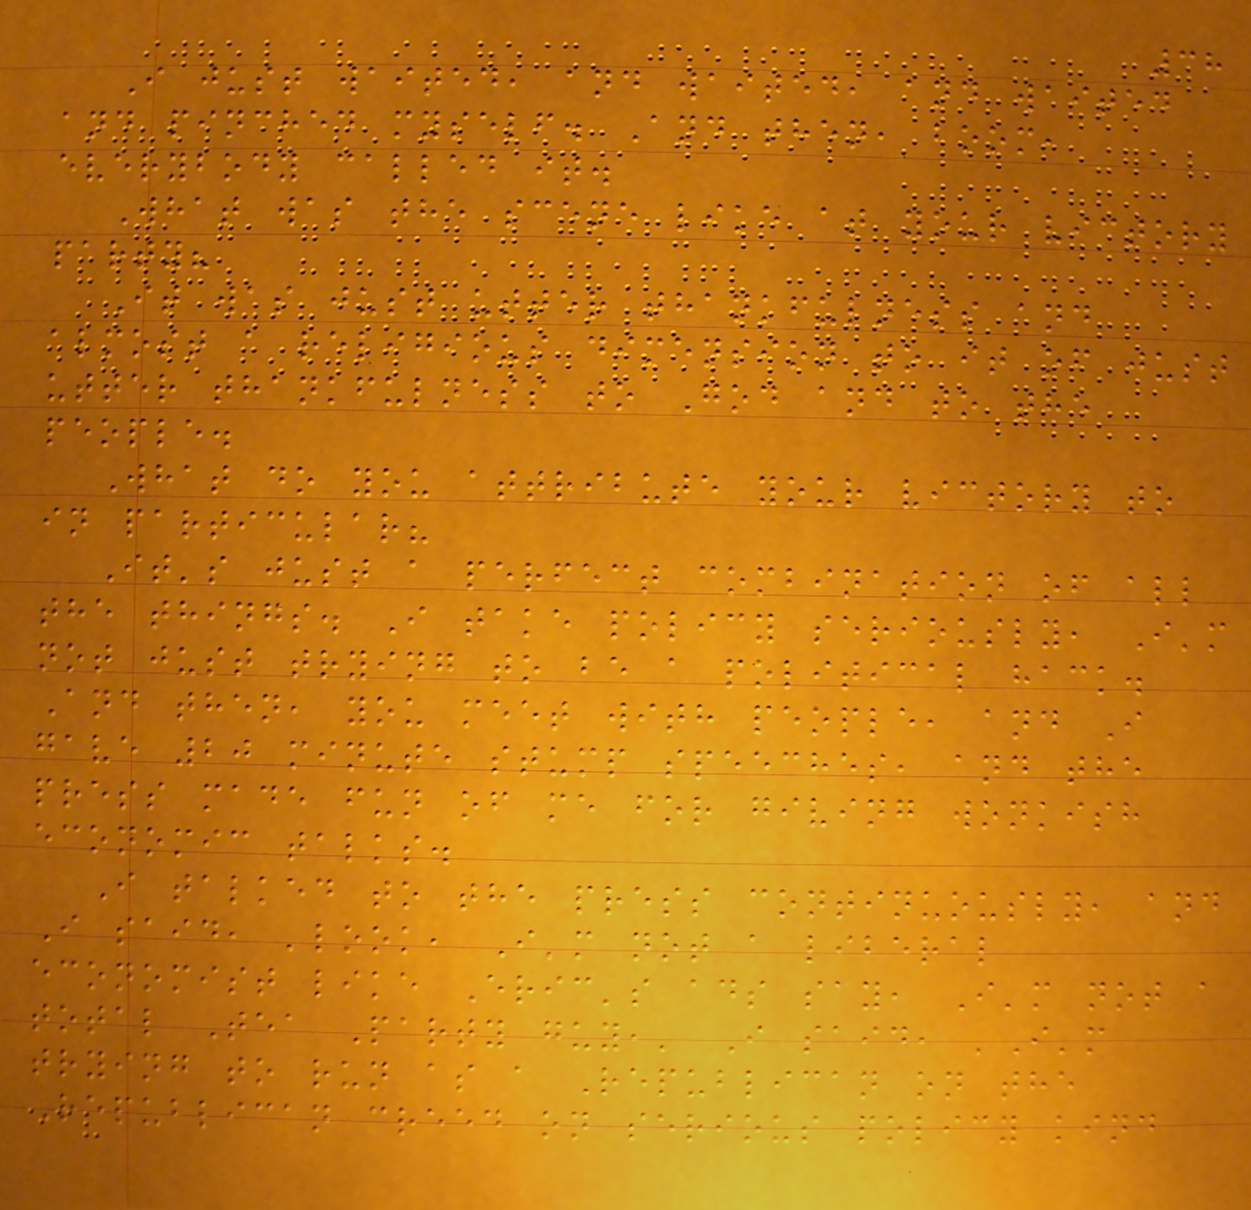38
I just waited, and waited, and waited
and pinched myself. And then, boom,
everybody called it.
What was the scene like at your victory
party?
It was just utter thankfulness and
almost a religious dimension to it of just
utter thankfulness to God and to the
people.
What do you attribute your victory to
in particular?
It's just a perfect combination of all
the things. I take policy seriously, I'm
not just trying to be a political hack.
And then, you meet with people, and I
gave 20 minute stump speeches, and the
press made fun of me for giving wonkish
economic talks.
I talked to the press continuously, and
I said, 'look, I'm not a liberal
economist like Eric's ads say, I'm not a
total Tea Party guy,' I said, 'I'm
trying to run as a Republican on the
Republican creed on serious policy kind
